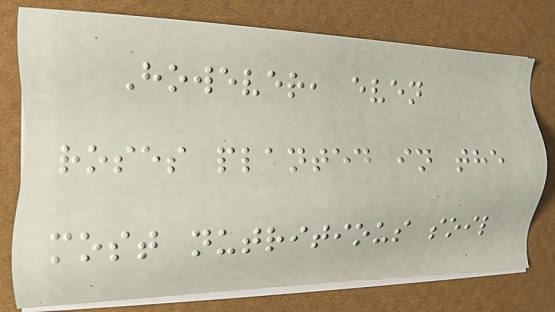However, even
roses planted in the
most nutritious soil
